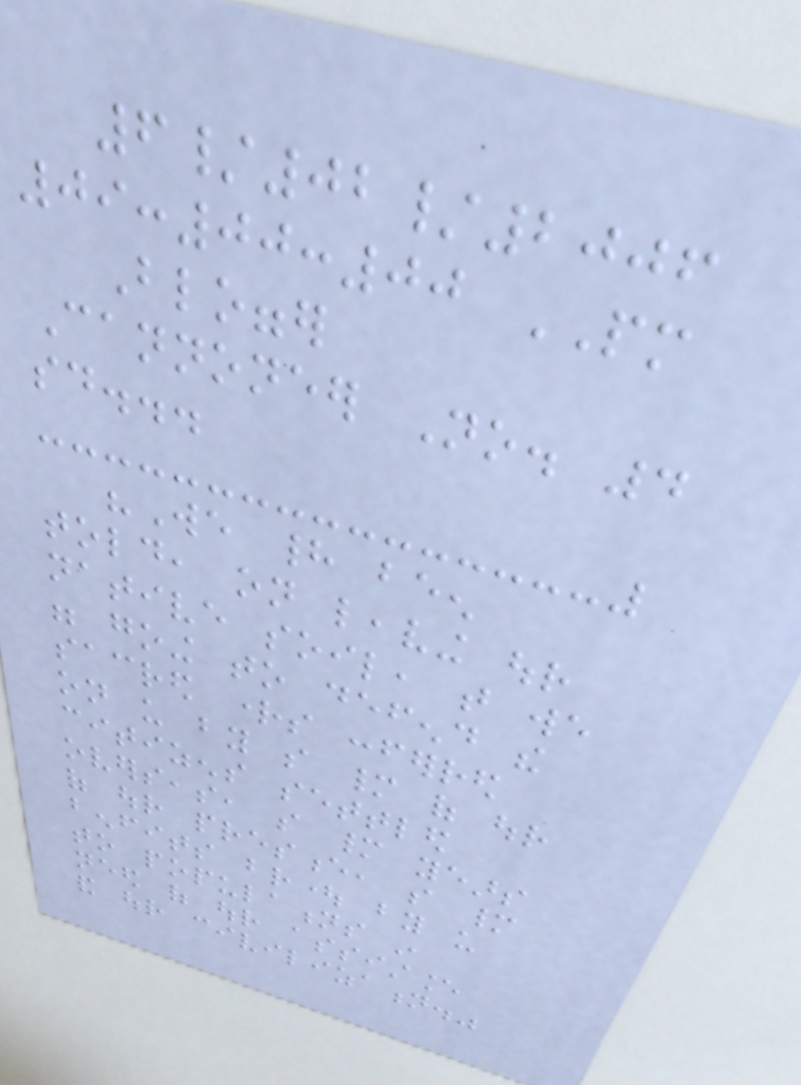6/02/2006
09:00:00 PM
Blogger
Cannoneer No. 4
said...
"We had been
told, on leaving our
native soil, that we
were going to defend the
sacred rights conferred
on us by so many of our
citizens settled
overseas, so many years
of our presence, so many
benfits brought by us
to populations in
need of our assistance
and our civilization."
